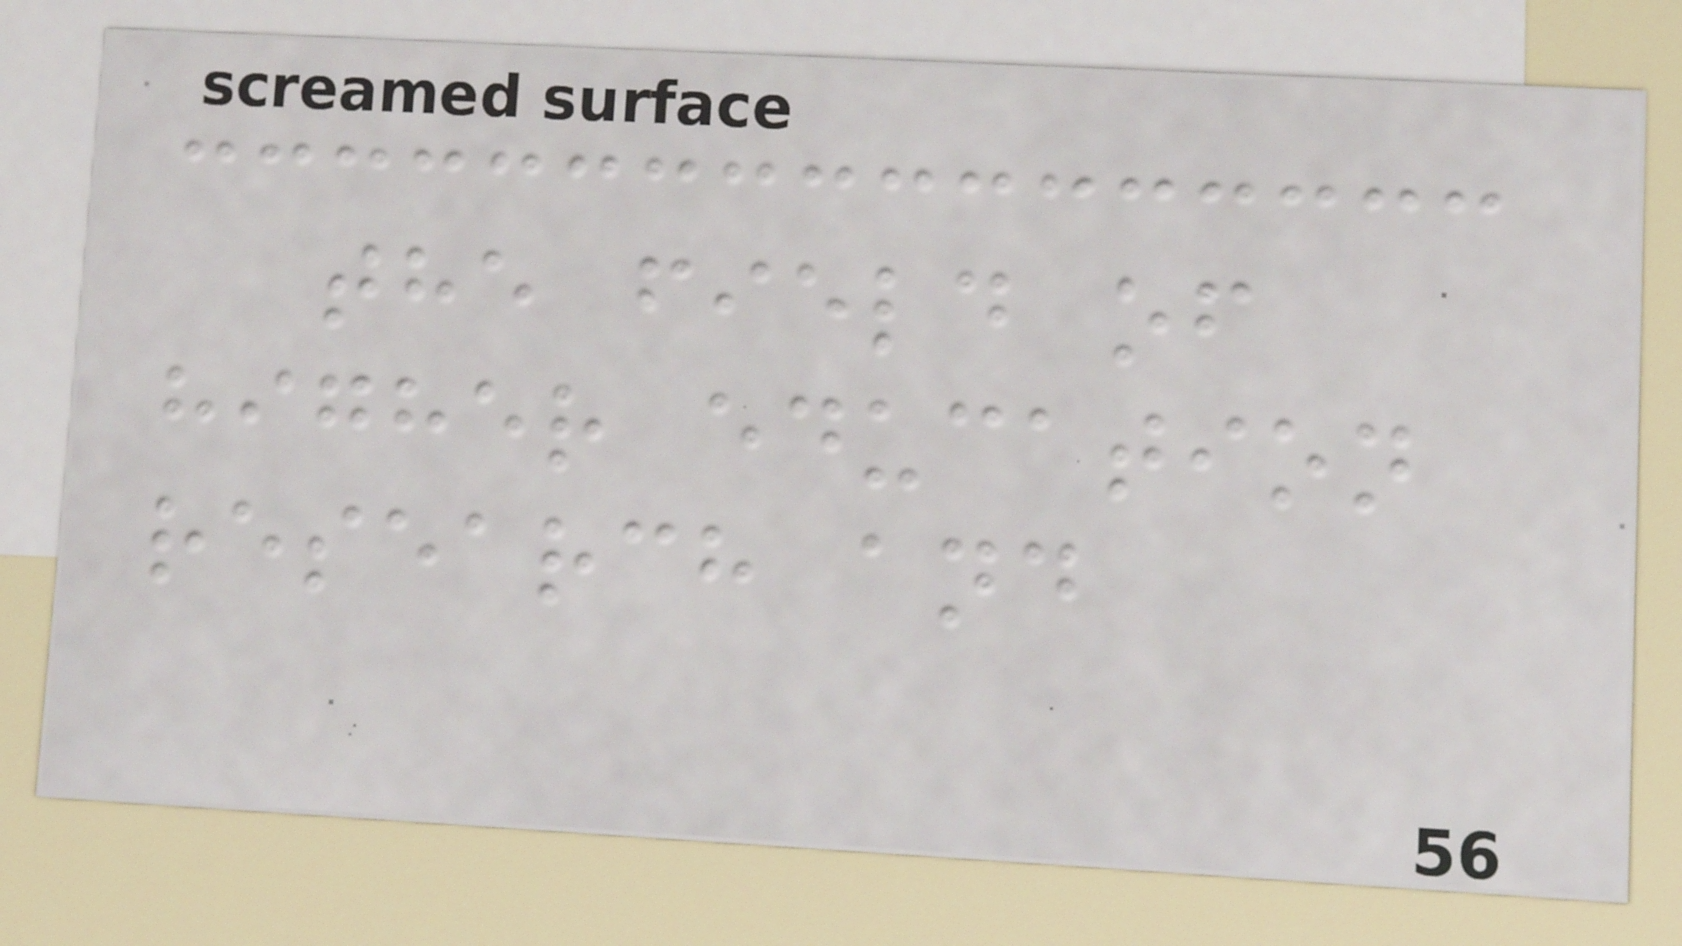the field of
higher education
research and
